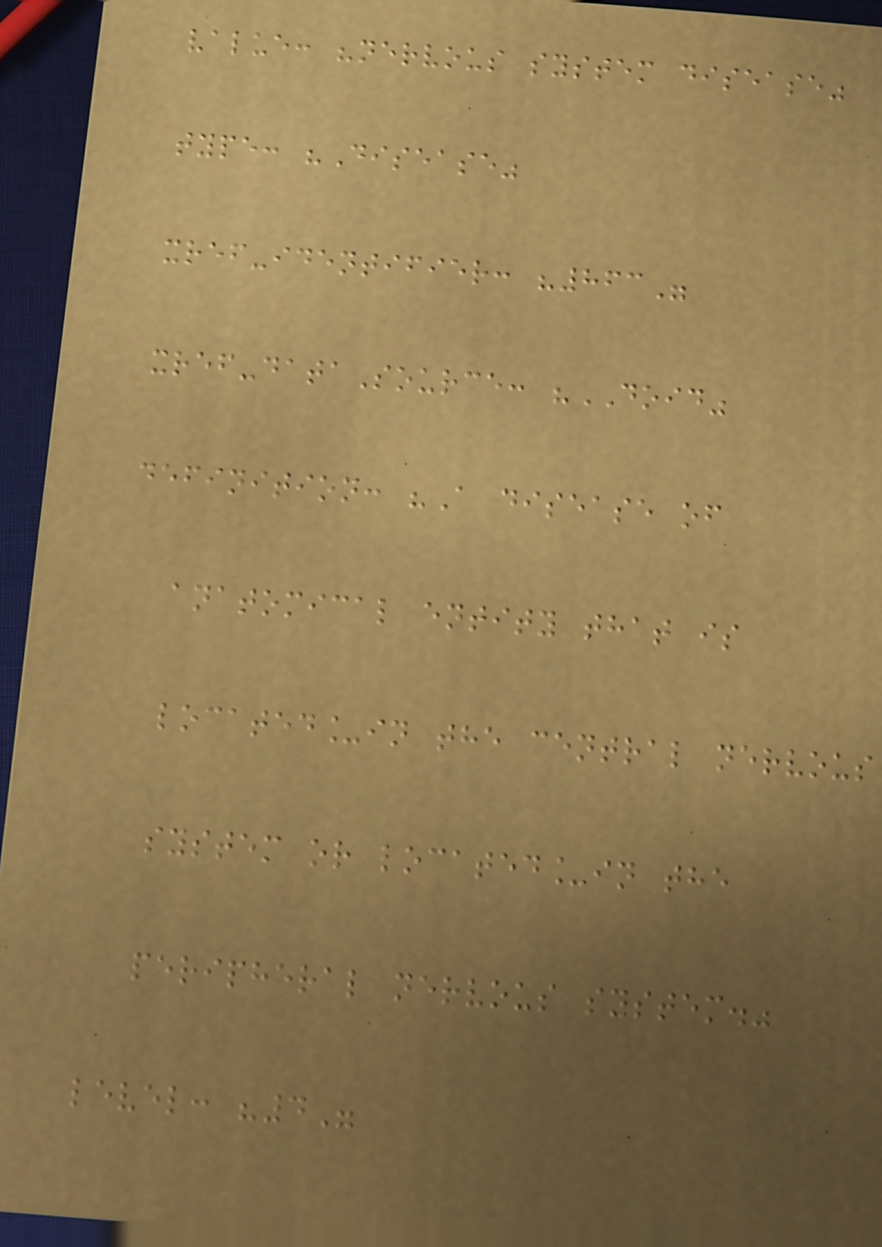value: "nervous system disease"
type: "Disease"
xref-identifier: "863"
xref-dataSource: "DOID"
definition: "A disease of
anatomical entity that is
located_in the central nervous
system or located_in the
peripheral nervous system."
level: "4"
